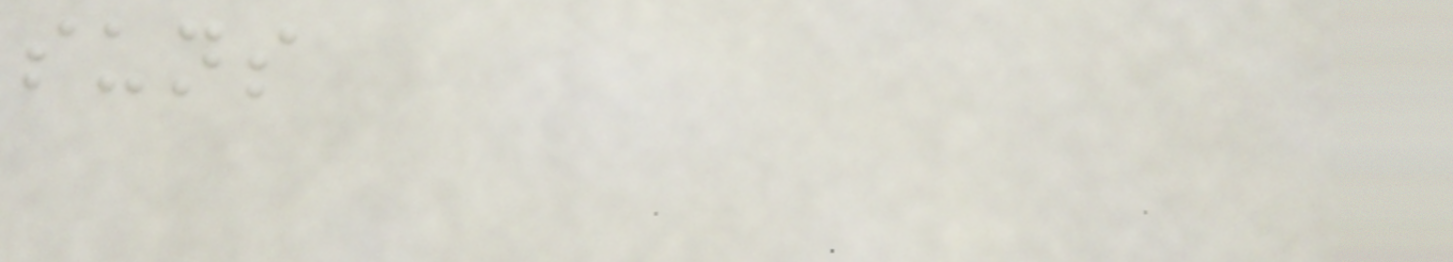suns
